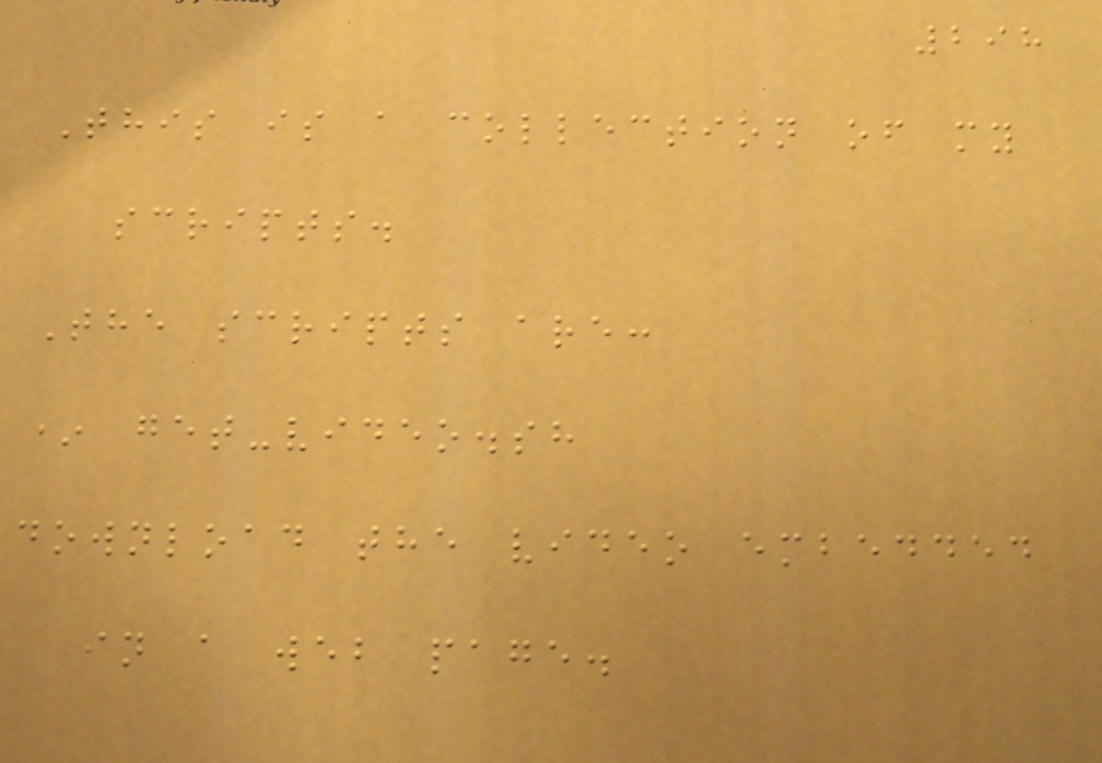298
This is a collection of my
scripts.
The scripts are:
* get-video.sh
download the video embedded
in a web page.
